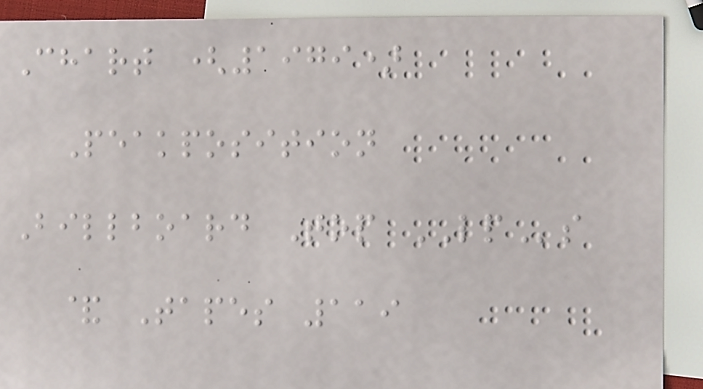Chart (1979)
Peakposition
Billboard Top LPs
& Tapes 119
